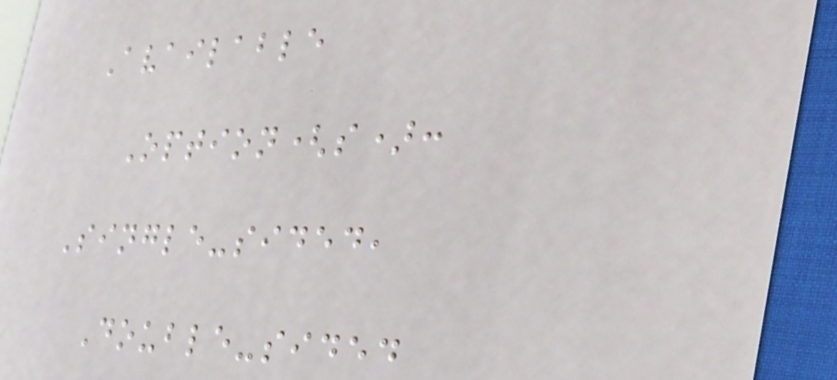Available
Option(s):
Single-sided,
Double-sided
